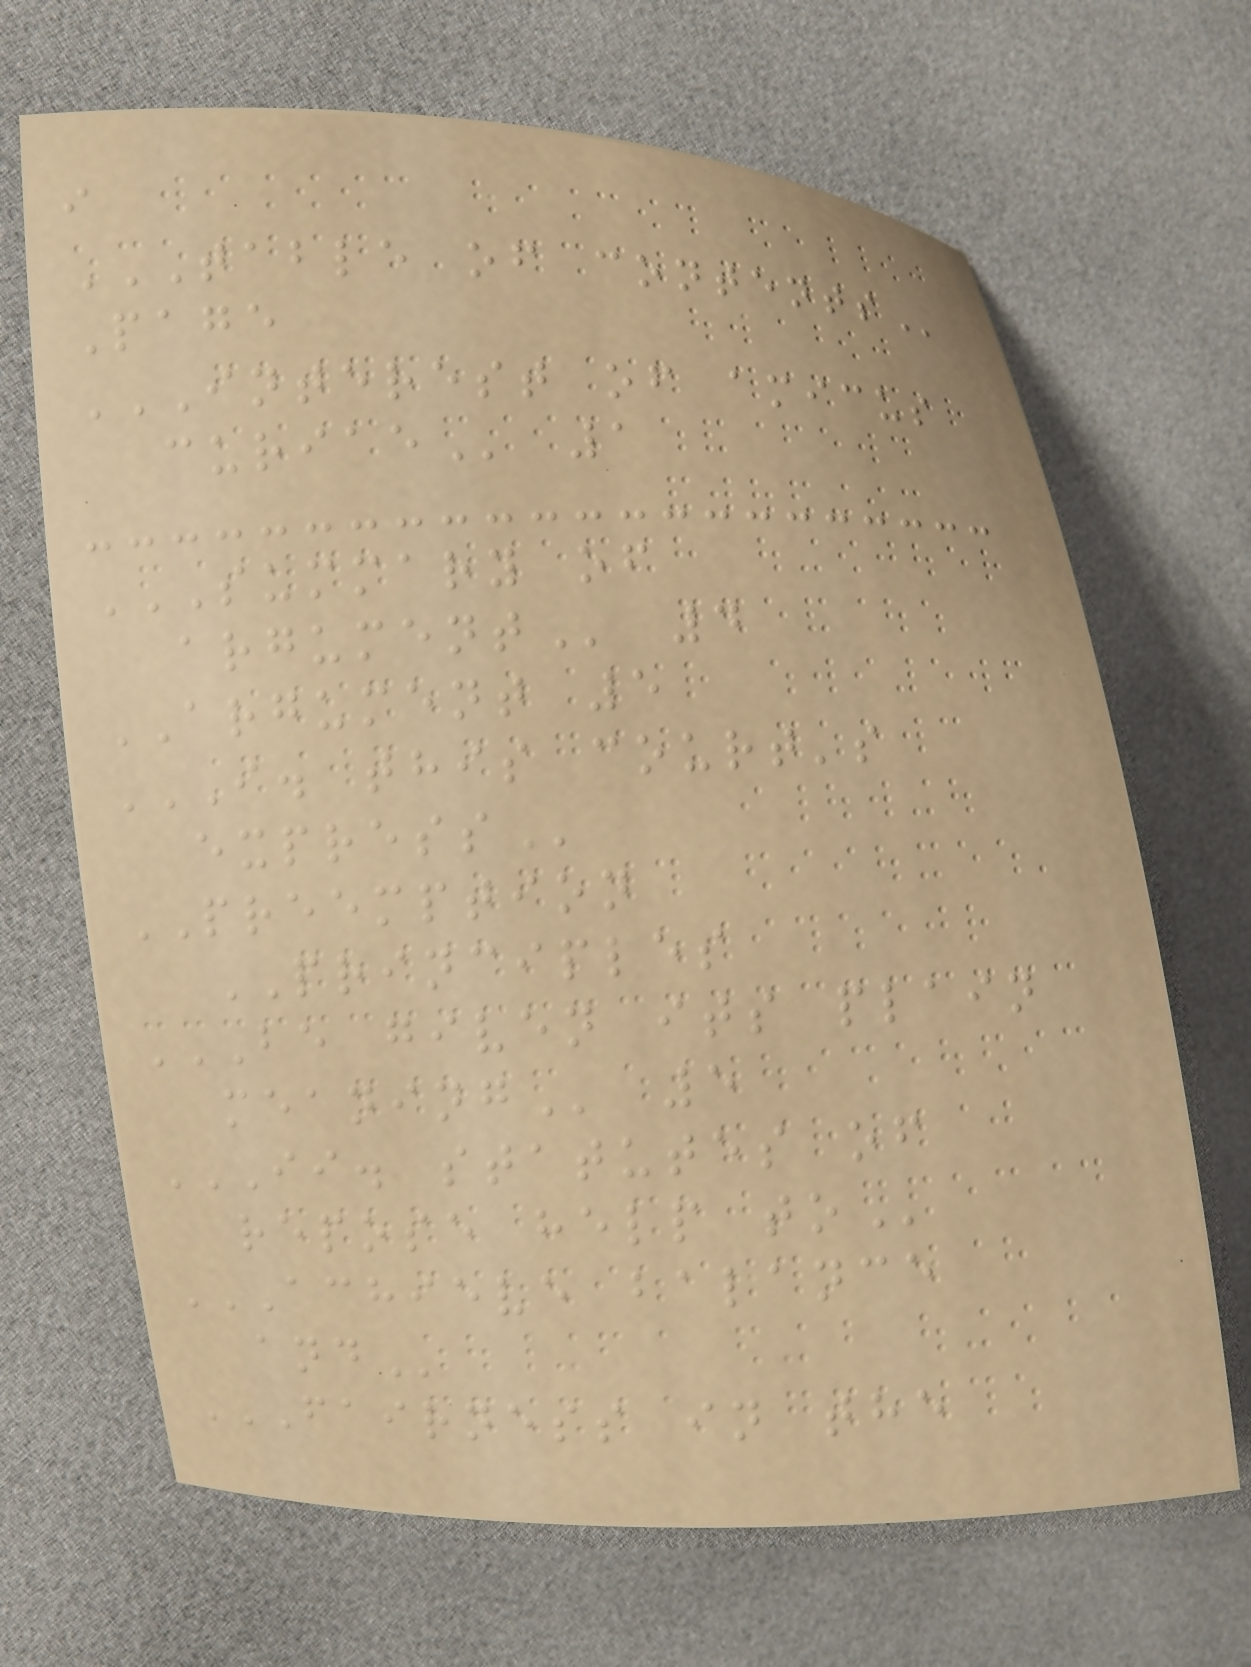i
TABLE OF CONTENTS
Page
INTEREST OF AMICUS
CURIAE 1
SUMMARY OF
ARGUMENT 4
ARGUMENT 5
I. THIS COURT'S
EXPRESS
PREEMPTION
PRINCIPLES
BE GIVEN ITS PLAIN
MEANING 5
II. STATUTES OF
REPOSE HELP TO
ACHIEVE BALANCE
AND
FAIRNESS IN THE
